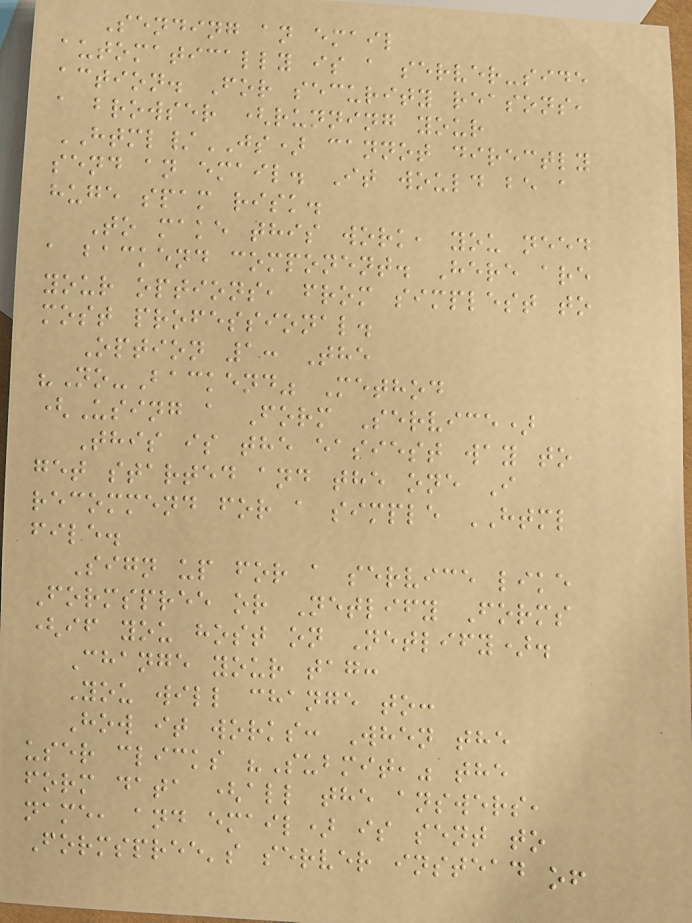Sending an email
automatically is a server-side
action. For security reasons,
a browser (running your
HTML/JS) cannot directly
send an email. It would be a
huge spam risk.
To make this work, you need
a backend component. Here are
your options, from simplest to
most professional.
Option 1: The
"No-Backend" Method
(Using a Form Service)
This is the easiest way to
get started and the one I
recommend for a simple HTML
file.
Sign up for a service like
Formspree or Netlify Forms
(if you host on Netlify).
Change your tag:
You will change to:
How it works: When the
user clicks "Submit," the
form data (all the answers,
name, and email) is sent to
Formspree's server instead of
